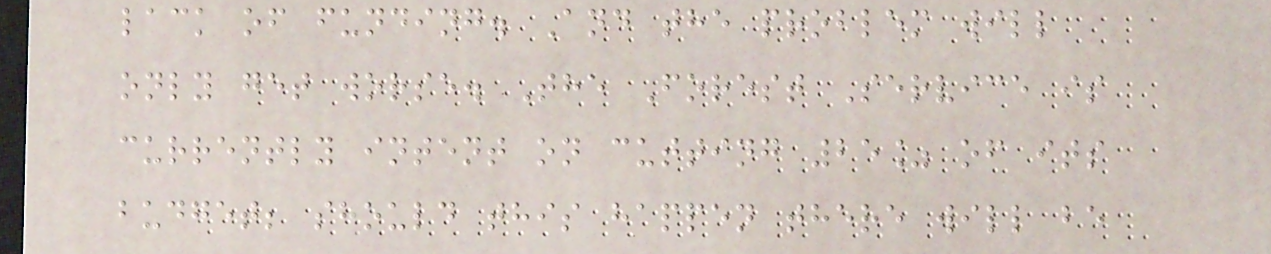lack of funding. And the problem will
only get worse. The Forest Service is
currently intent on cutting 25% of its
budget; should this happen there will be
